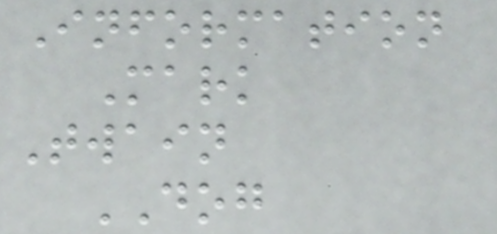Information
Mark
Twain
DOG
